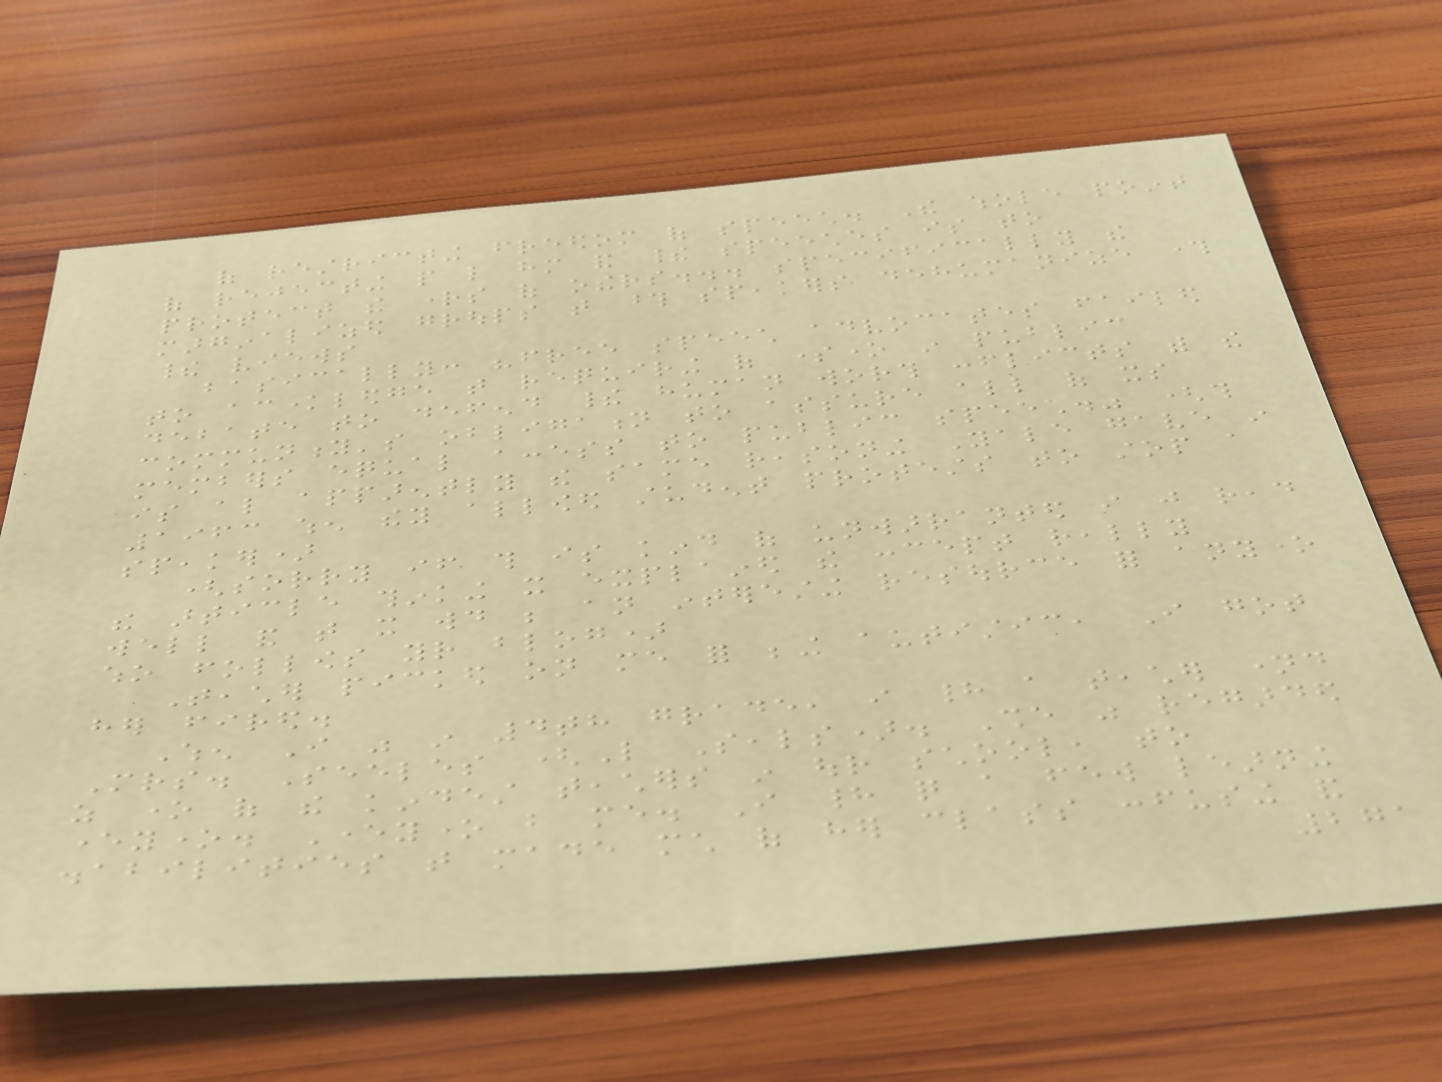of restricting freedom of speech. The whole point
of rejecting people like him and their speeches is to
protect the rights of others... specifically the
marginalized groups that those speakers dehumanize through
their views
basically: "free speech advocates failed
to acknowledge that requiring of someone in public
debate to defend their human worth conflicts with the
community's obligation to assure all of its
members equal access to public speech." (this
is also apparently the same reasoning Yale gave in
1963 when they allowed student protests to stop a
speaker)
(sorry if this is kind of unwarranted i just read
the article thinking it explained the concept really
well and that it would be an interesting resource for anyone
who follows your blog)
Teacher picked on me for being autistic, I got
her fired.
When I was in 4th grade, i had a teacher named
Mrs. Seeles (Like Seals). She was regarded
as one of the kindest teachers in our school, to
everyone. Everyone but me. I had quite a few learning
disabilities that made much of her class confusing and
271
